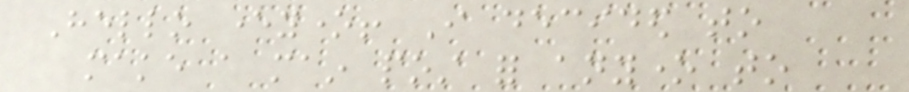Hello everyone! I decided to
make a main post for anyone to
